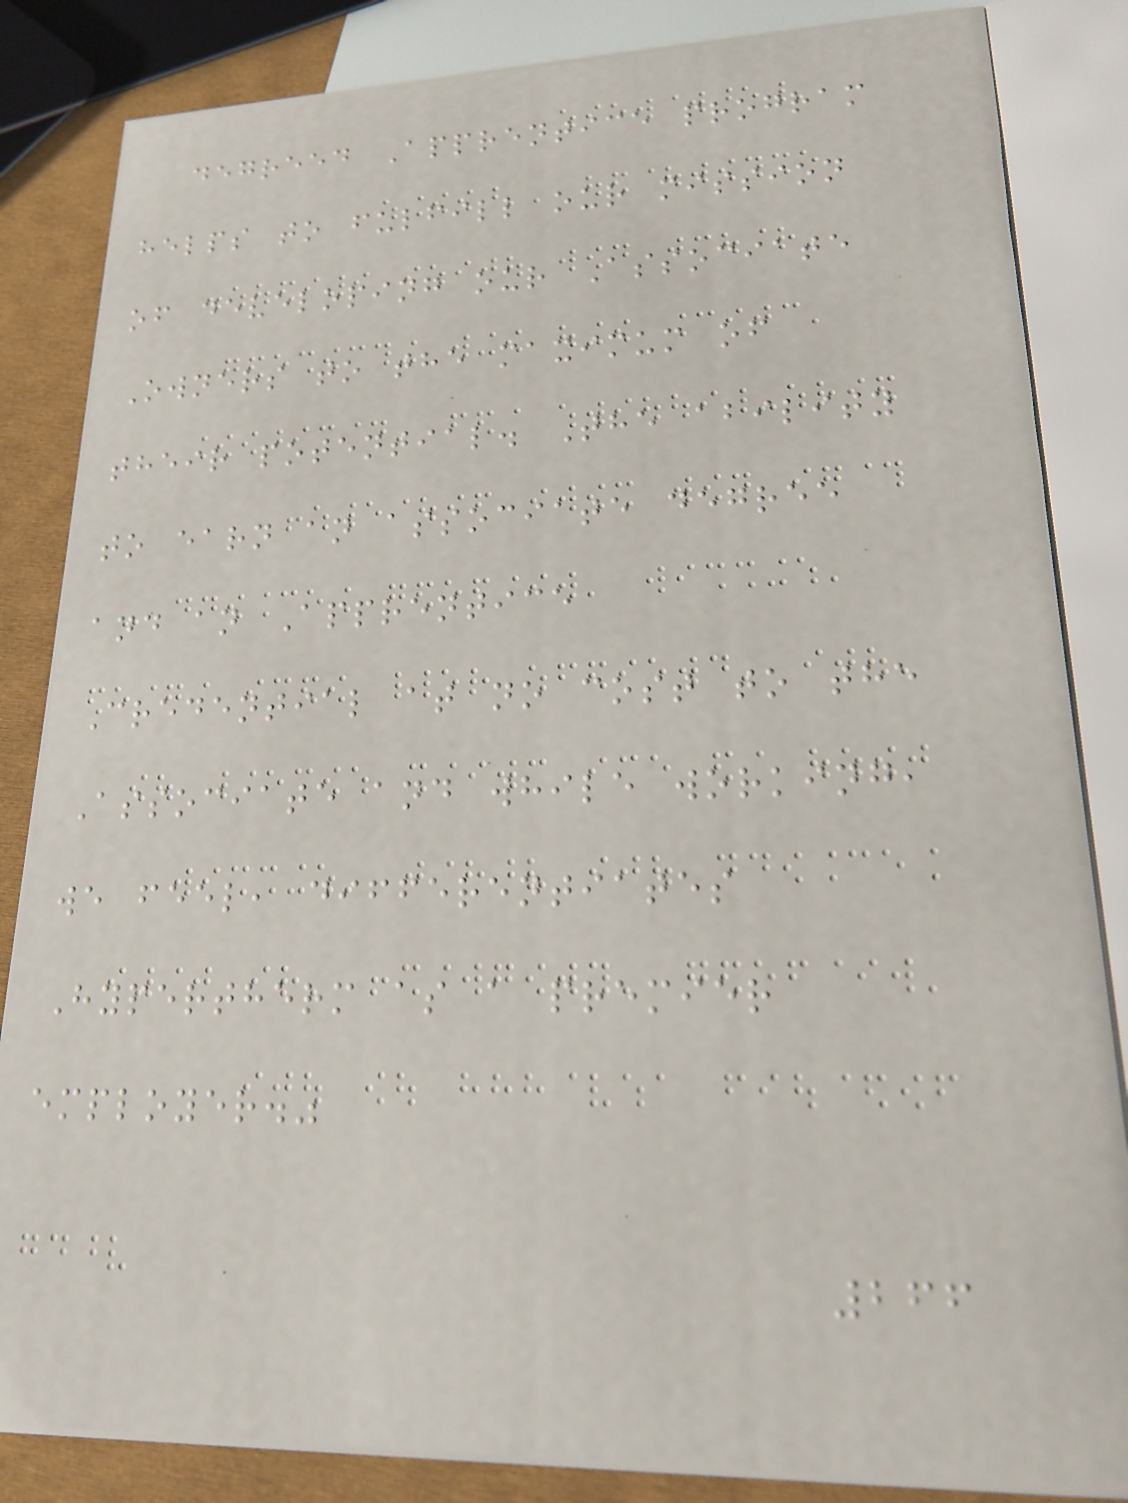degreed Apprentice program
helps to fulfill our mission
of developing our Associate
Owners to the maximum of
their potential. The ability
to earn an associate degree
and an Apprentice
Credential at no cost to the
Associate and while working,
we feel, differentiates
Hypertherm as a premier
employer."
266
